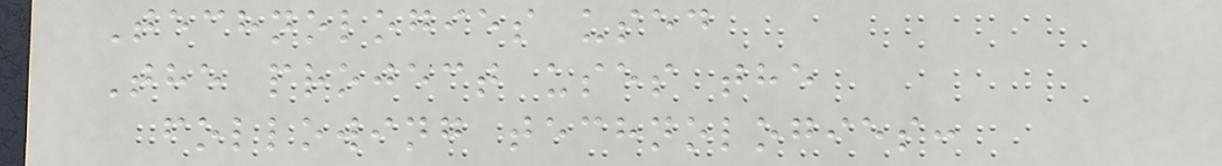Technologies used
The project uses the
following technologies:
